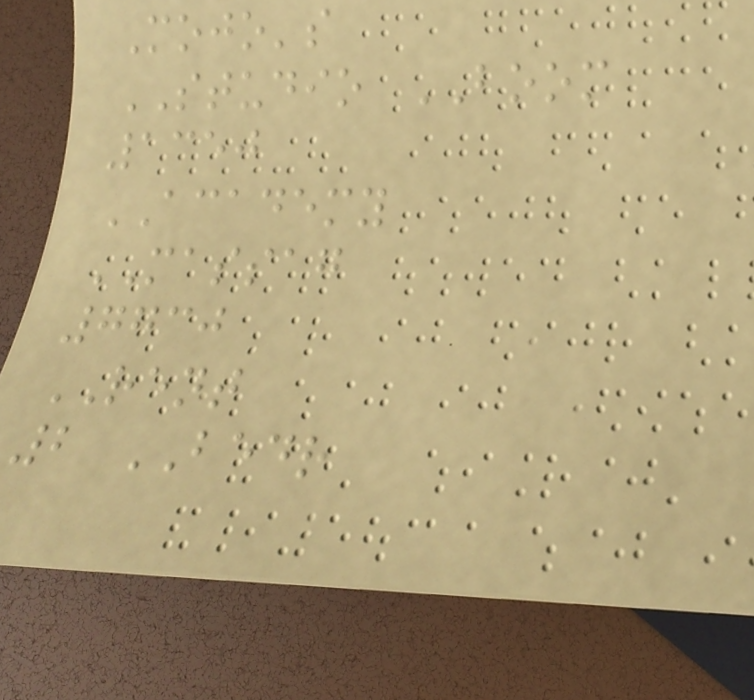Mojo's
STUDIO BOOM
1350
ACADEMY
MASSAG
7730
RENT
2 BEDR
